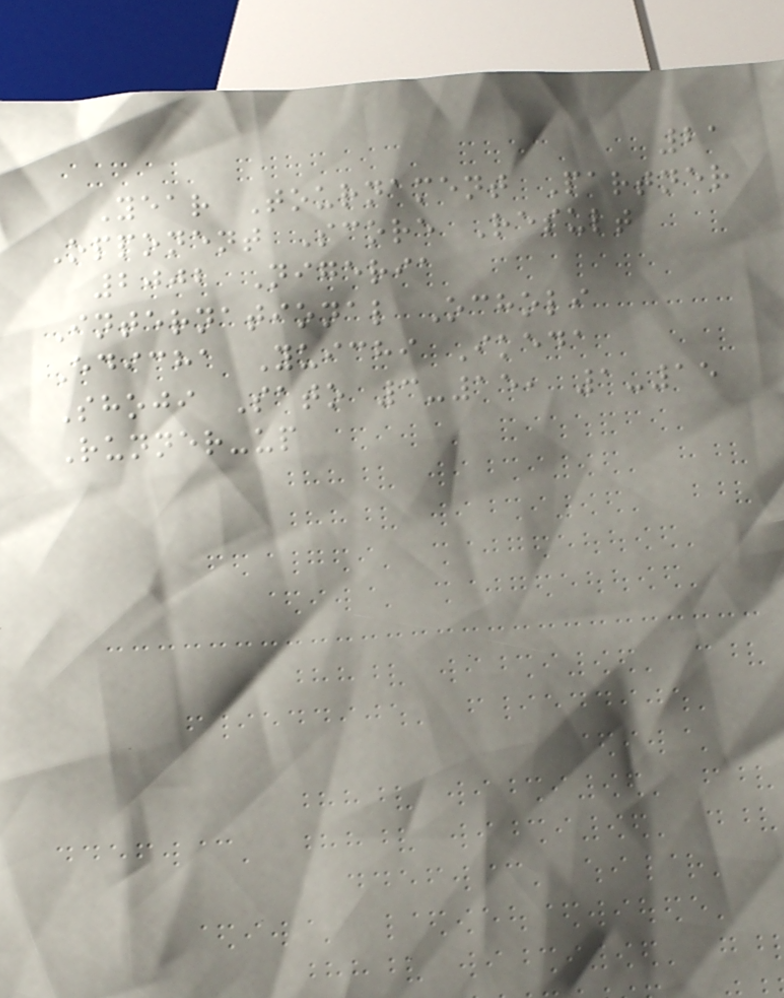21
Year Tournament Partner
Opponent Score Result
2002 Nigeria
International Ocholi
Edicha Yuichi Ikeda
Shoji Sato 3-15, 1-15
Runner-up
